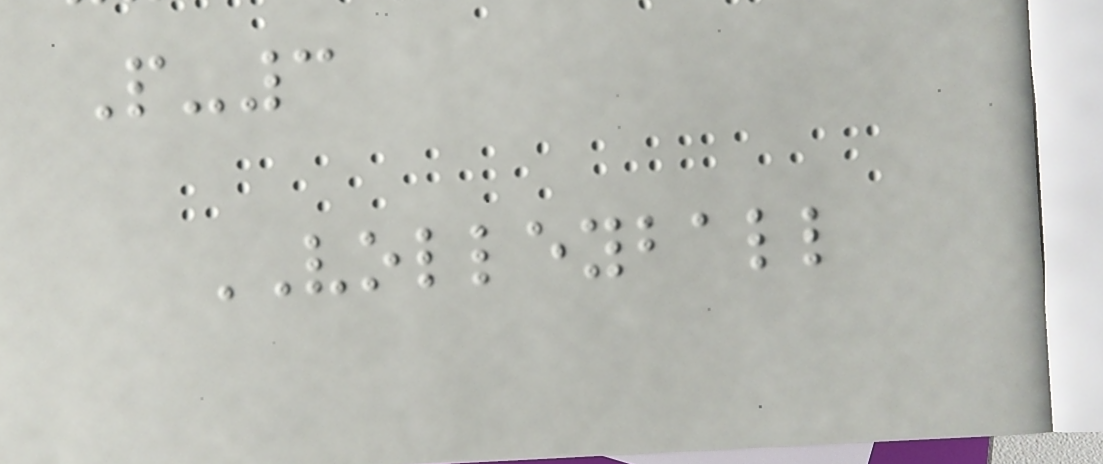P-3
VOLLEYBALL
